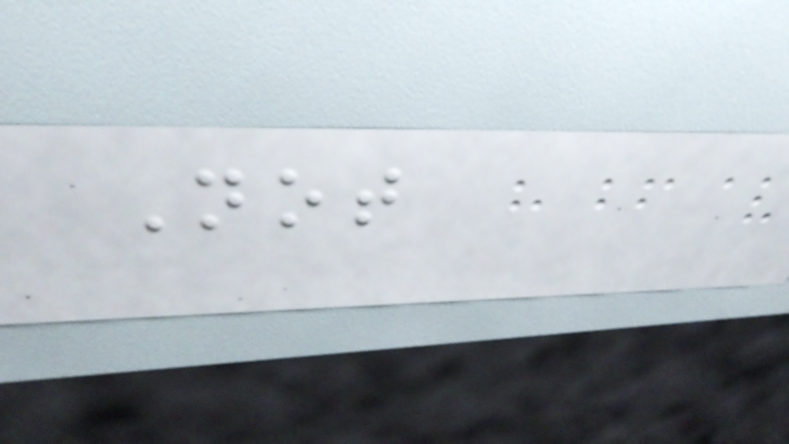Not
